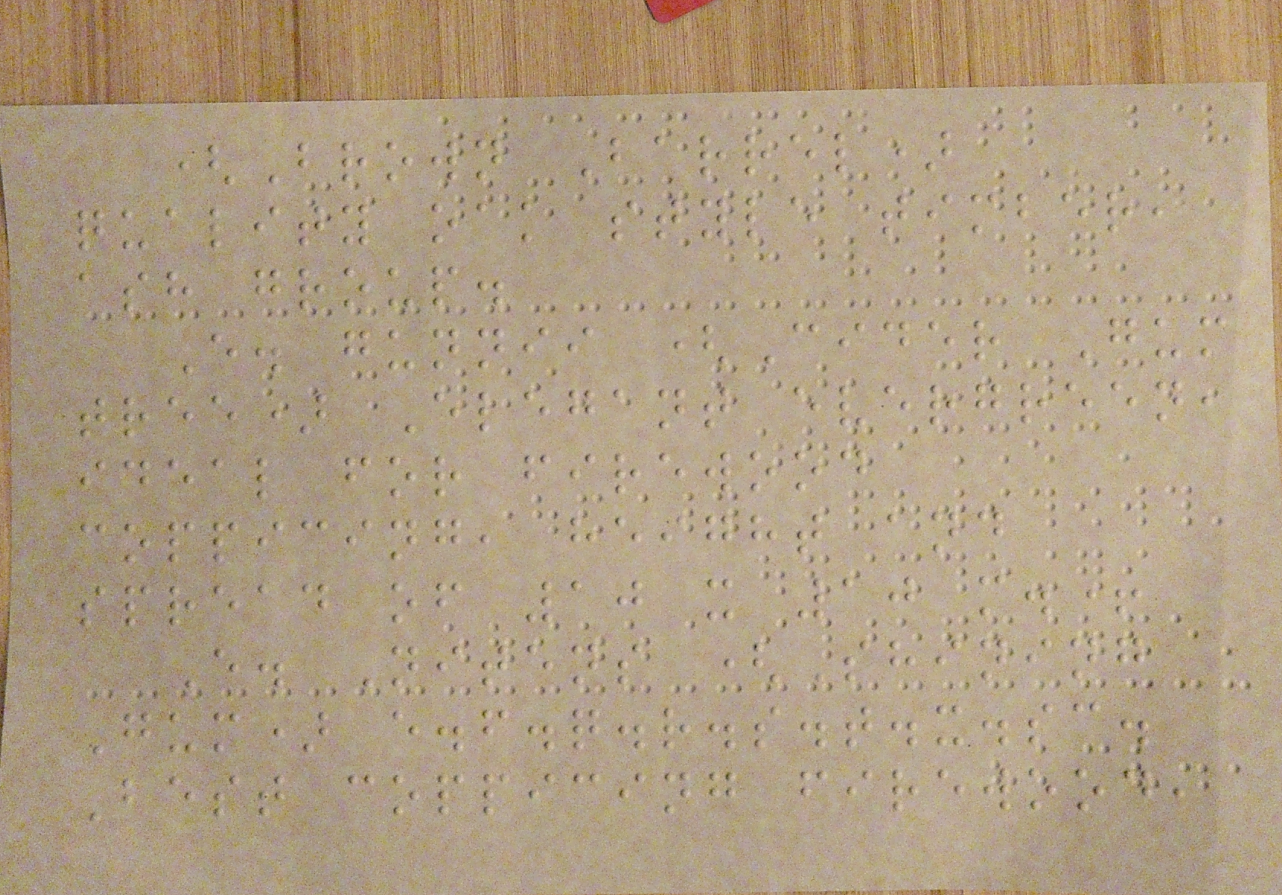(Brown Barrel)
quality oak style timber,
ash group.
E. gunnii (Cider Gum
tree) Elegant evergreen,
ideal for firewood
coppicing, height and
spread of 10 x 10 m.+
E. Nitens (Shining
Gum) e.f.q.r.s.t.x.sc.
Best coppicing firewood,
